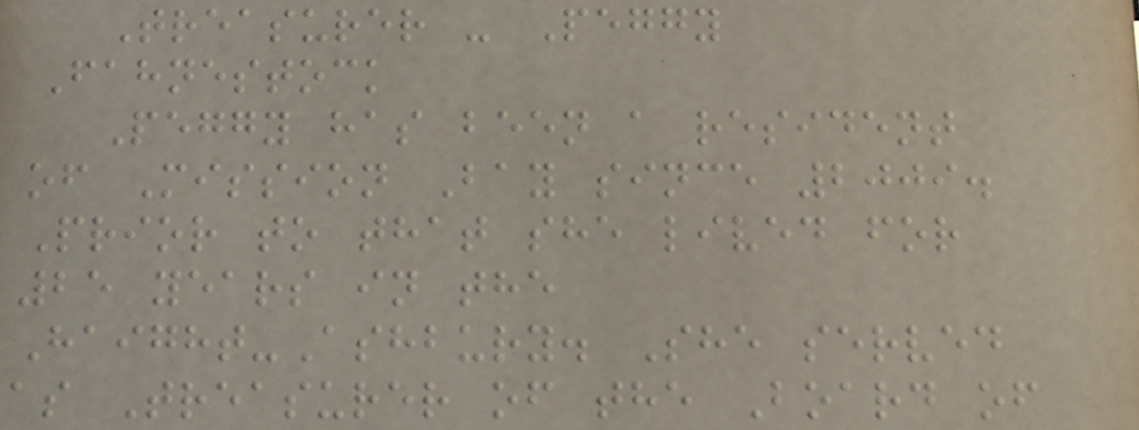Treasurer - Peggy
Fahnestock
Peggy has been a resident
of Mission Bay since 2009.
Prior to that she lived for
25 years in the
Haight-Ashbury. She served
as Treasurer of the Board of
